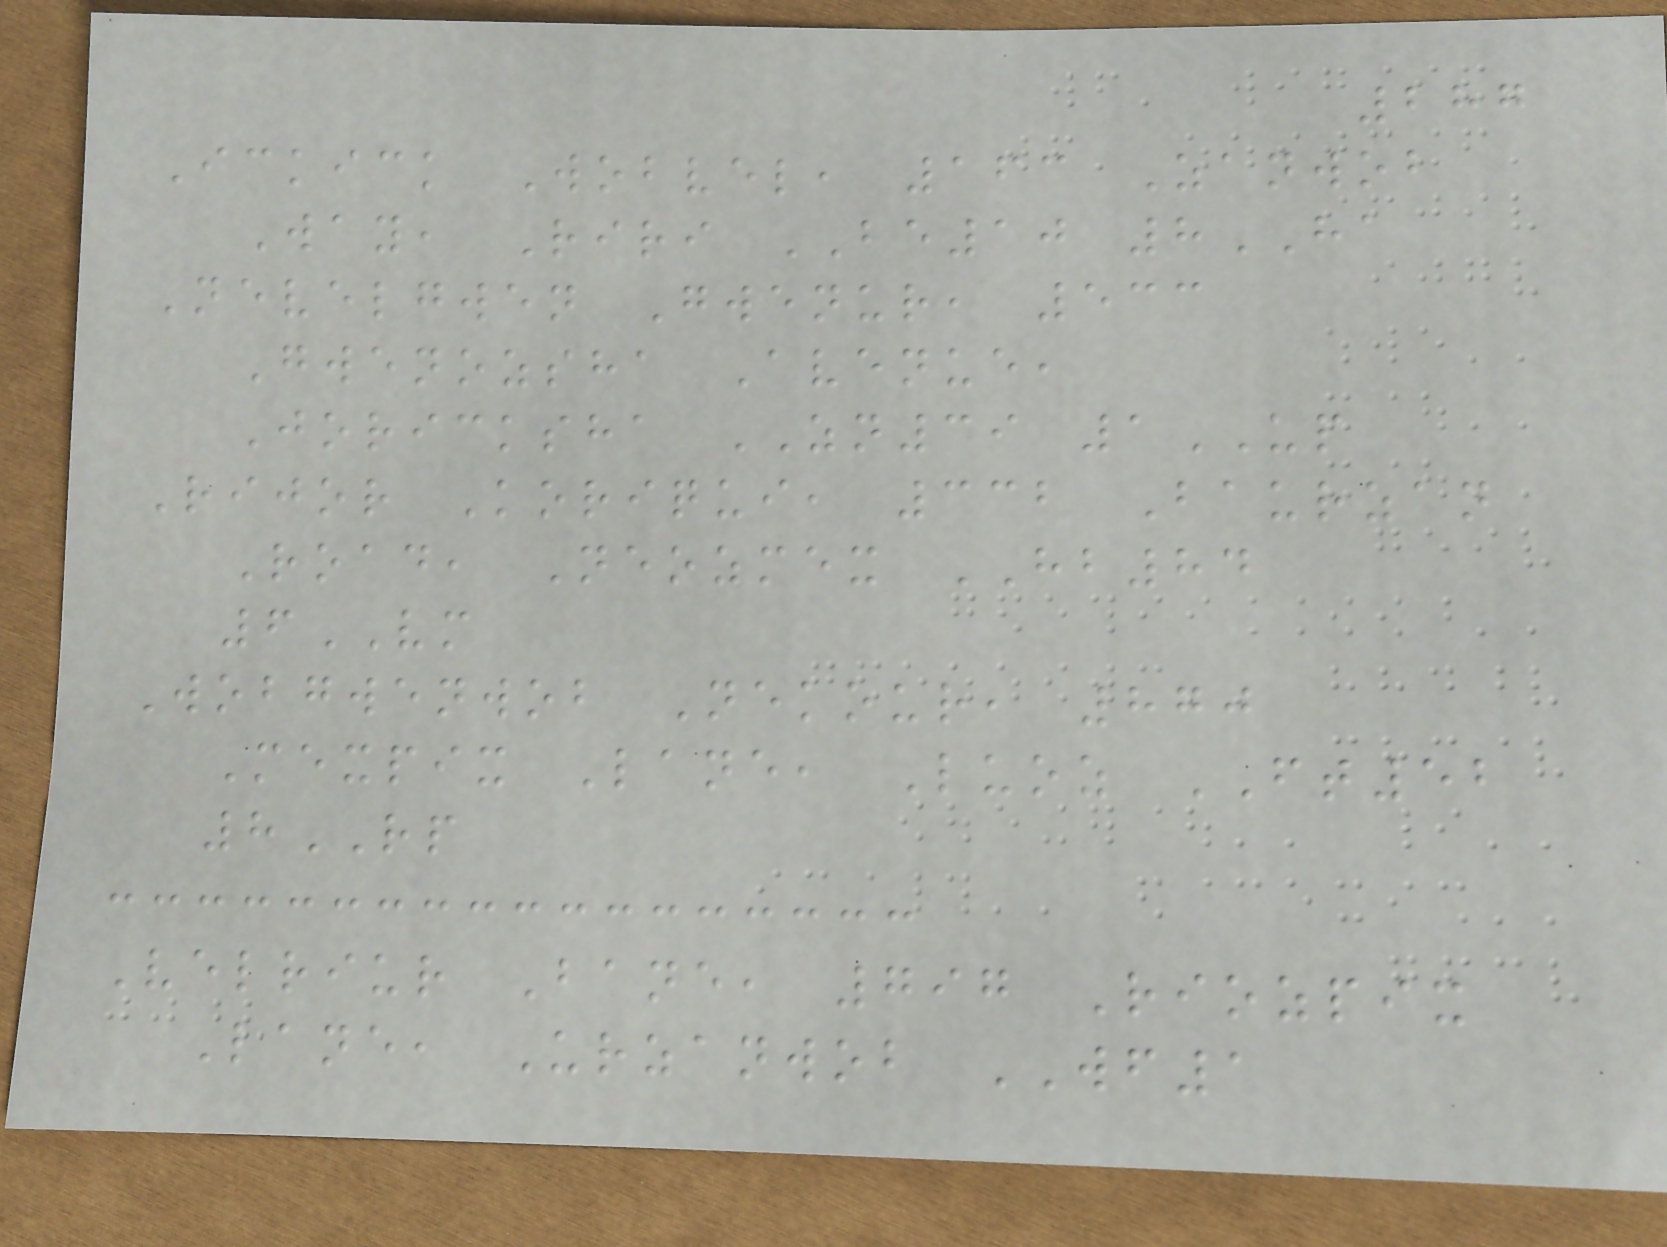287
Ickick Wobvel, 163 Zanwob
Way, Riri BE10 8HA
Nevelgwen Gwenur, 533
Gwenozsha Avenue,
Joricksha ZN39 1UP
Rijor Koriqui, 332 Baurzan
Road, Neozmex HB84
6VM
Wobgwenwob Nekour, 870
Mexpix Lane, Luoz FT52
8RP
Velriur Bane, 797 Riozpix
Lane, Urzanwob WF1
